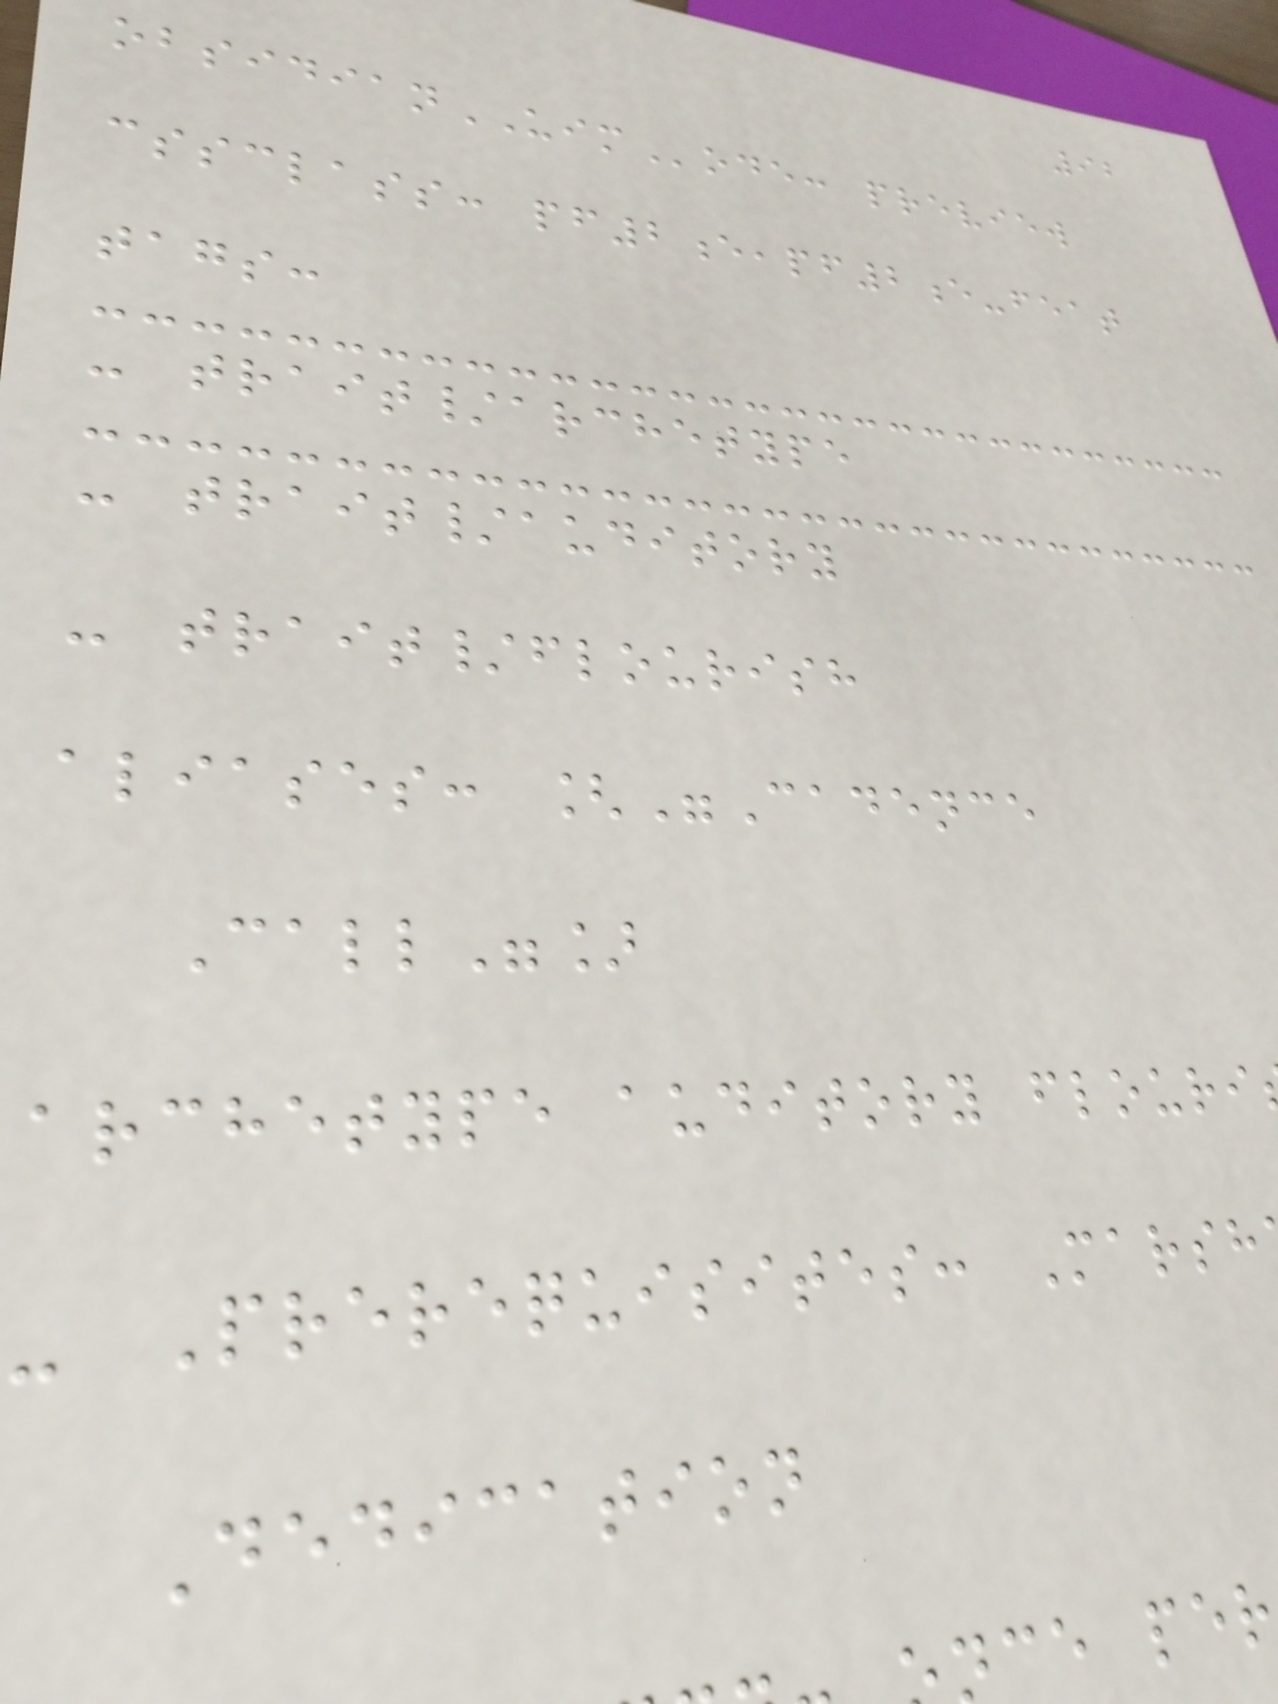92
obsidianUIMode: preview
cssclass: pf2e,pf2e-feat
tags:
- trait/archetype
- trait/auditory
- trait/flourish
aliases: ["Cadence
Call"]
archetype auditory flouri
- Prerequisites: Marsh
Dedication
